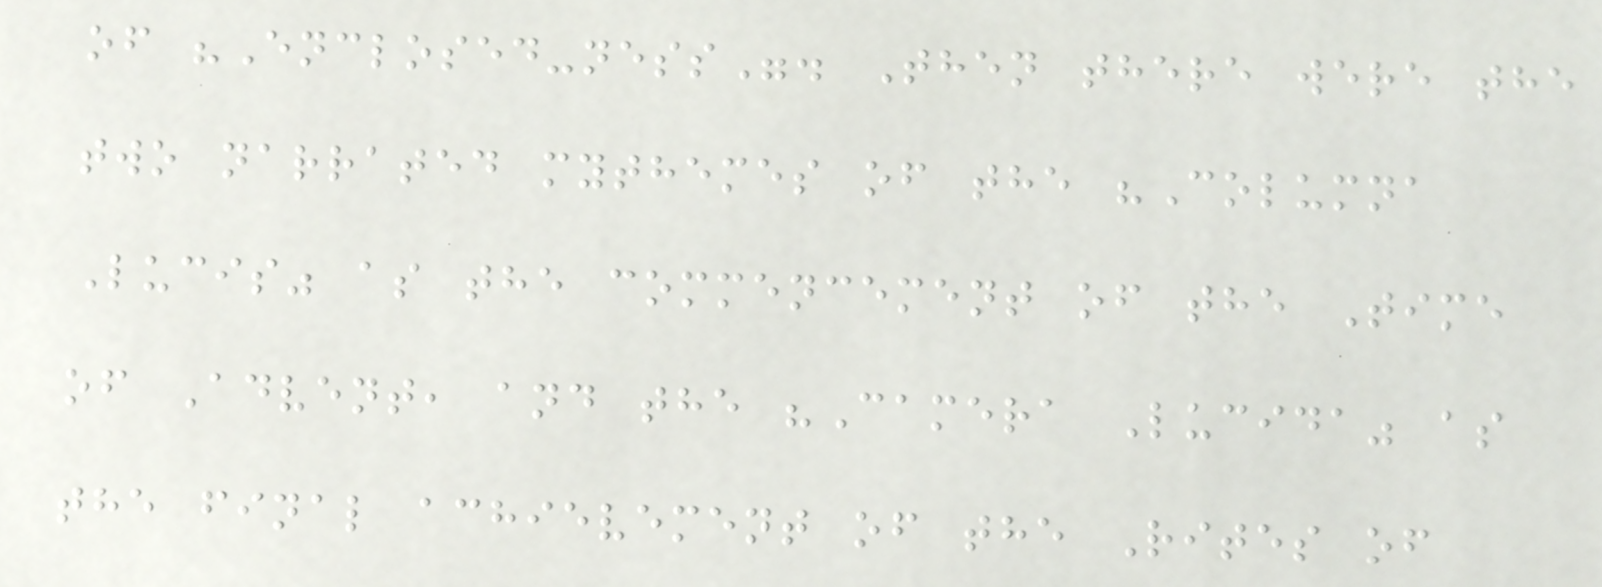of "Enclosed-ness". Then there were the
two narrated mythemes of the "Columna
Lucis" as the commencement of the Time
of Advent, and the "Camera Lucida" as
the final achievement of the Rites of
